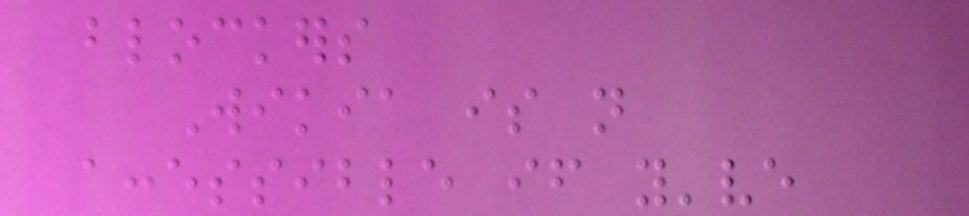blockers
Wikia is not
accessible if you've
